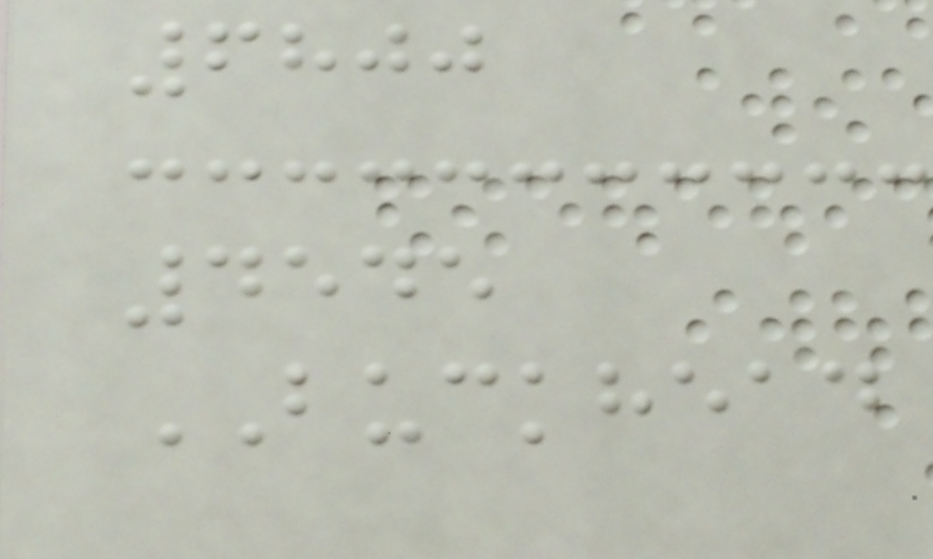6800
4545
BUCKHEAD
